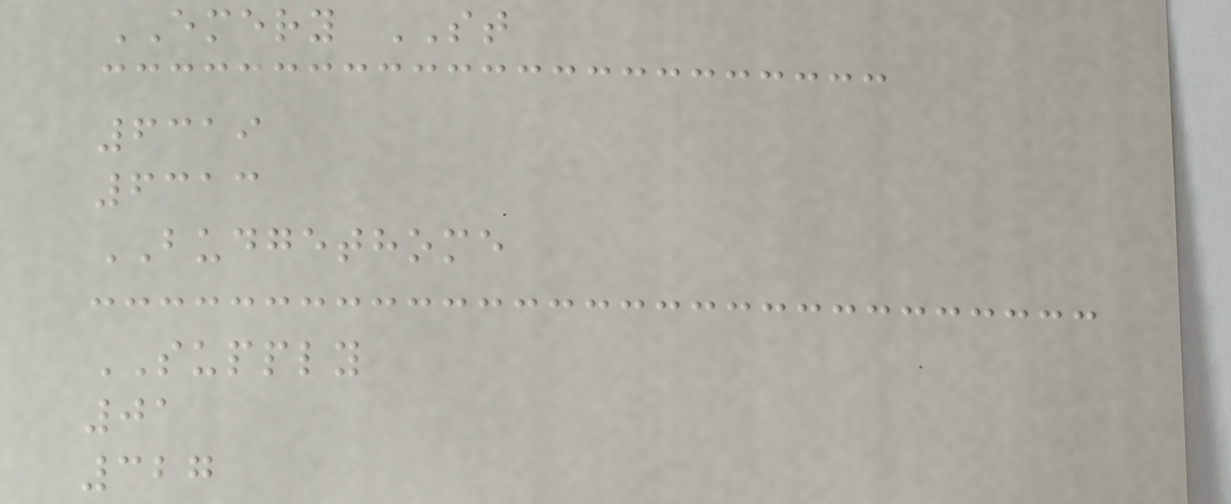EMERY ST
6319
6313
BUDGETHOME
SUPPLY
01
327
